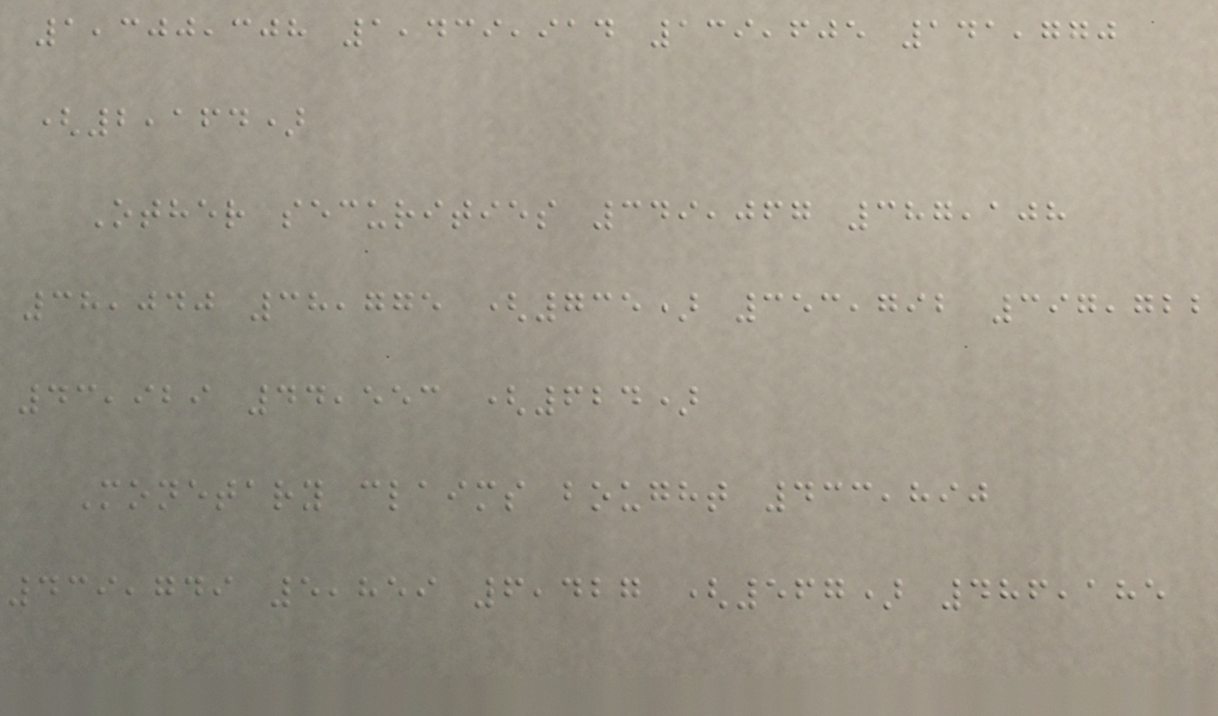1,300,308 1,439,914 139,605 141,770
(2,164)
Other securities 349,067 387,108
38,040 38,775 (735) 353,792 397,722
43,929 44,553 (624)
Monetary claims bought 433,890
439,749 5,859 6,427 (567) 486,185
